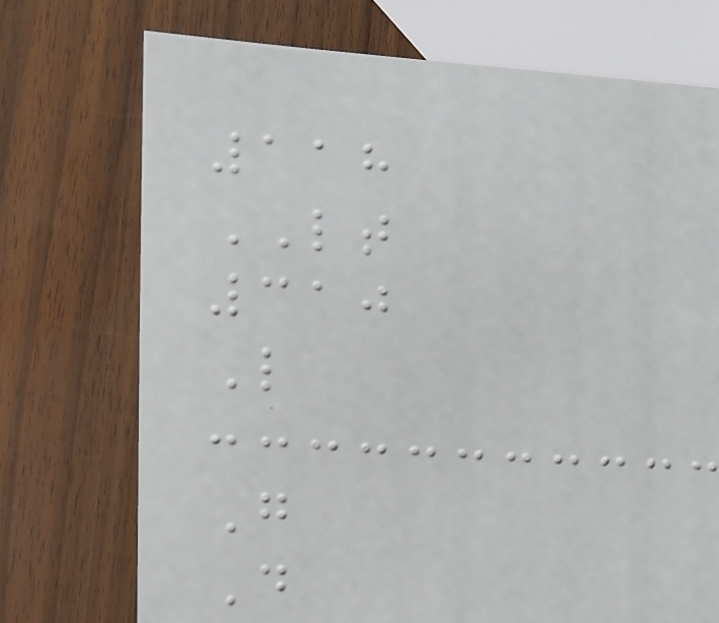118
LT
310
L
G
D
